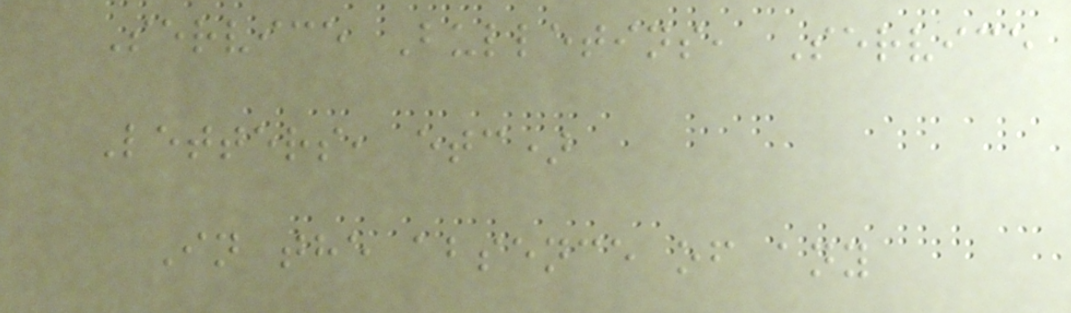Service Bulletins, Service
Letters, etc)
In the absence of any
